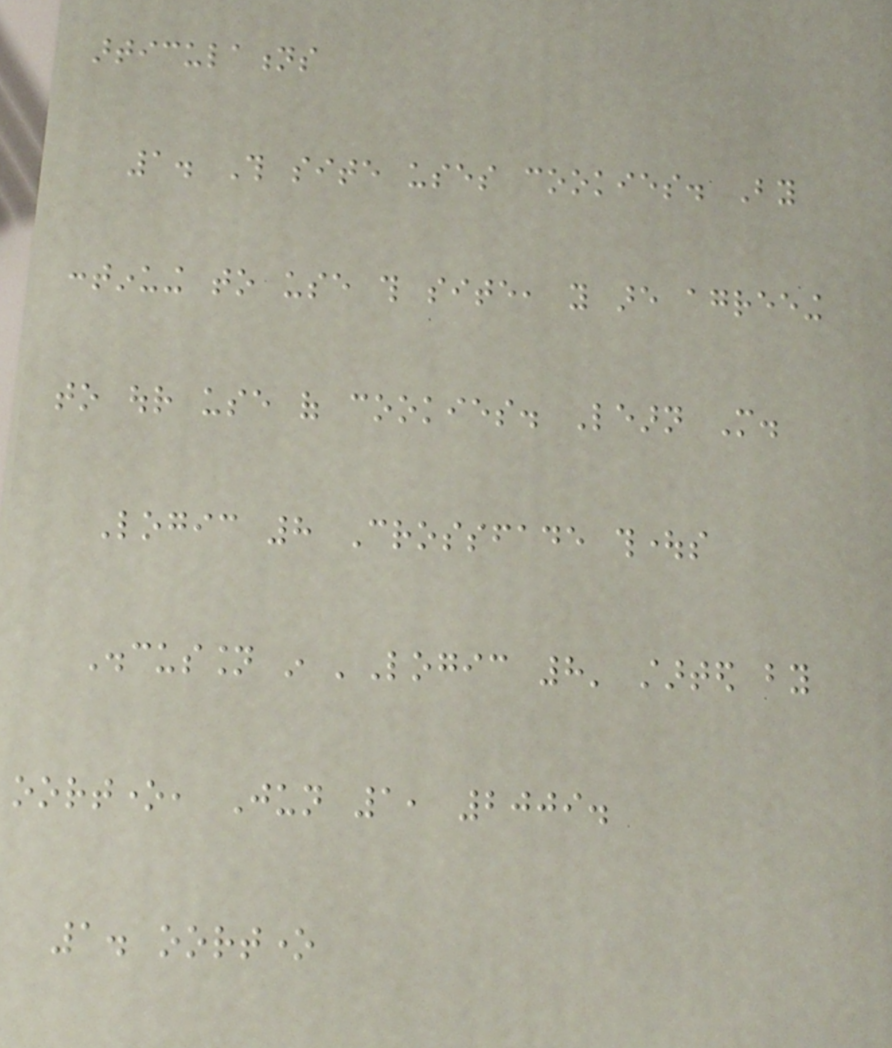articulations
1. This site uses cookies. By
continuing to use this site, you are agreeing
to our use of cookies. Learn More.
Logic 8 Crossfade thoughts
Discussion in 'Logic 8' started by
oortone, Jun 1, 2009.
1. oortone
